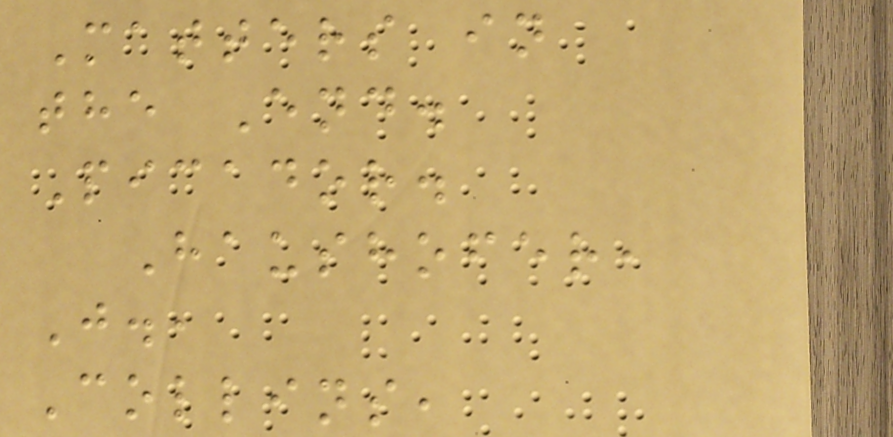Matters in
the End.
Picador.
Haushofer,
J.,
Collins,
